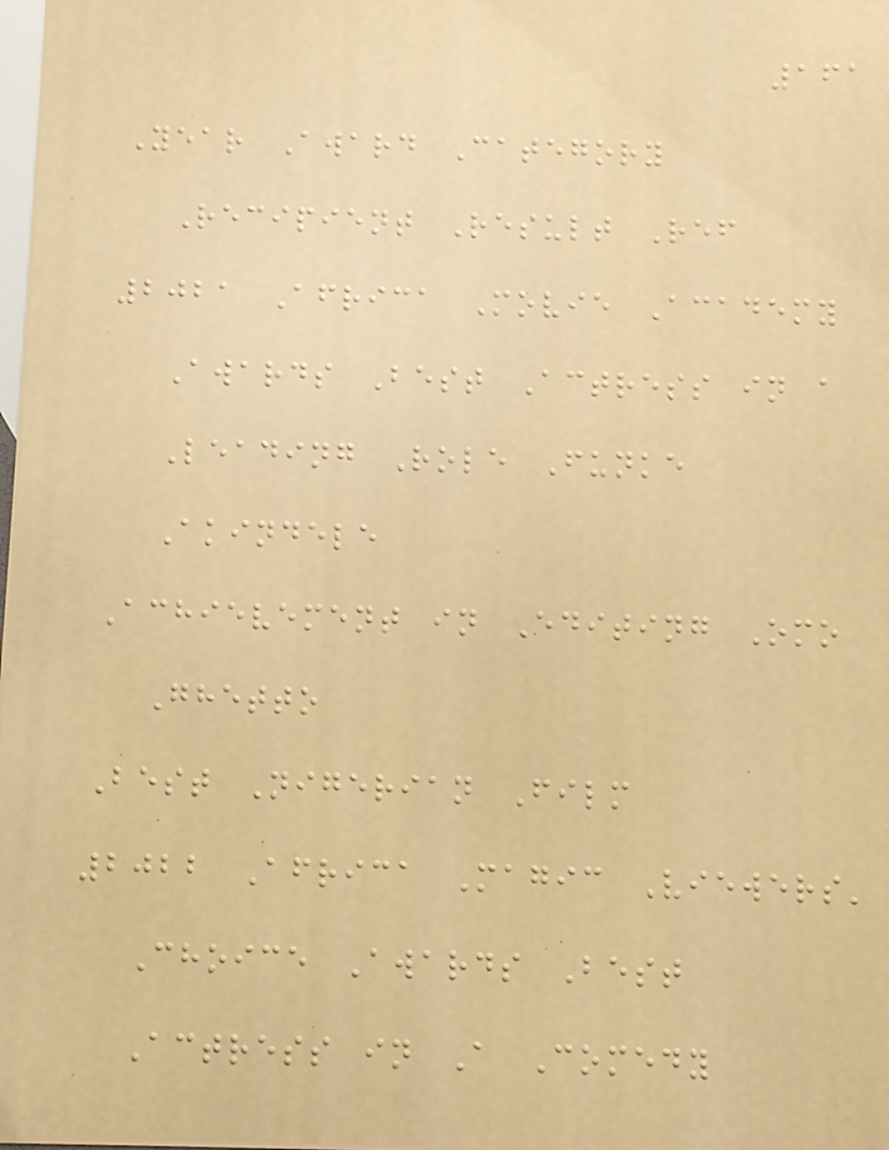161
Year Award Category
Recipient Result Ref
2021 Africa Movie Academy
Awards Best Actress in a
Leading Role Funke
Akindele
Achievement in Editing Omo
Ghetto
Best Nigerian Film
2022 Africa Magic Viewers'
Choice Awards Best
Actress in A Comedy
